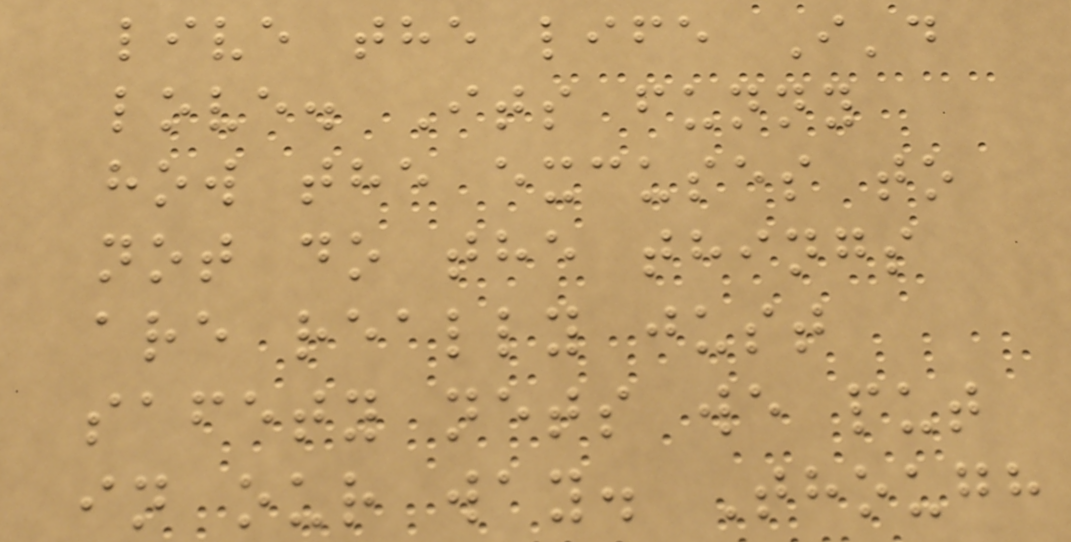live the life I'd
love. Its funny
how the excuses to
not do the things
are really just
safety nets we put
in our way. Though
